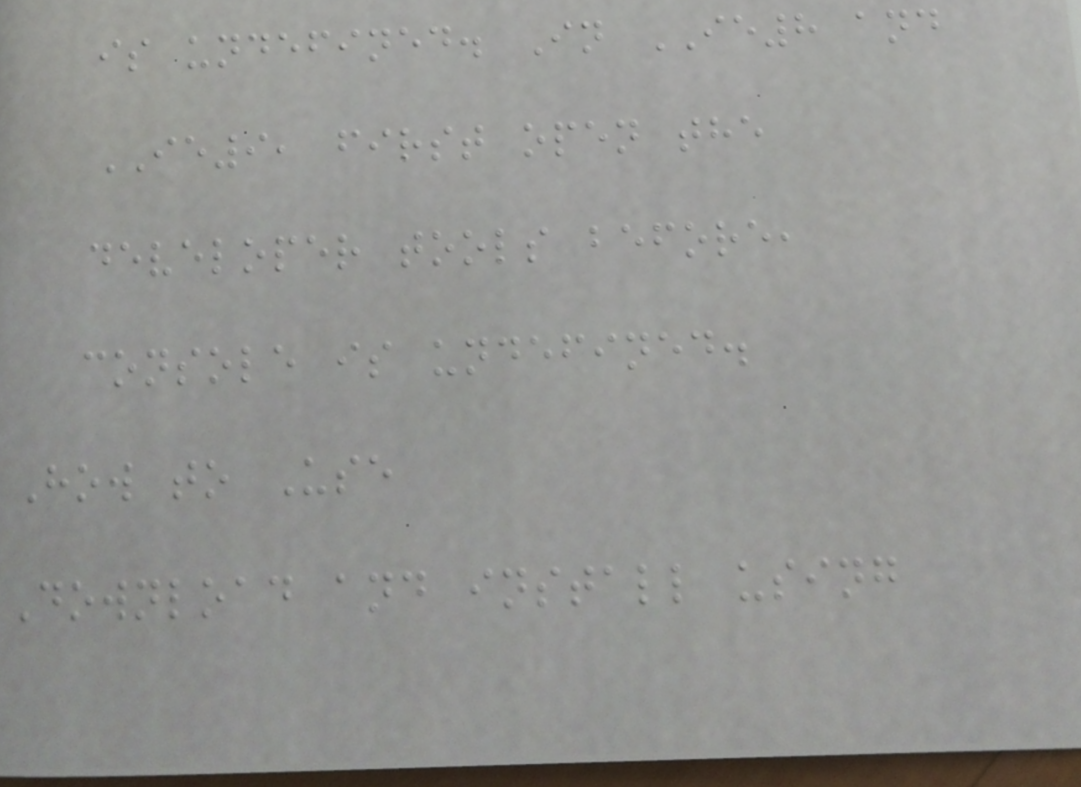is undefined. In IE8 and
IE9, first open the
developer tools before,
console is undefined.
How to Use
Download and install using
